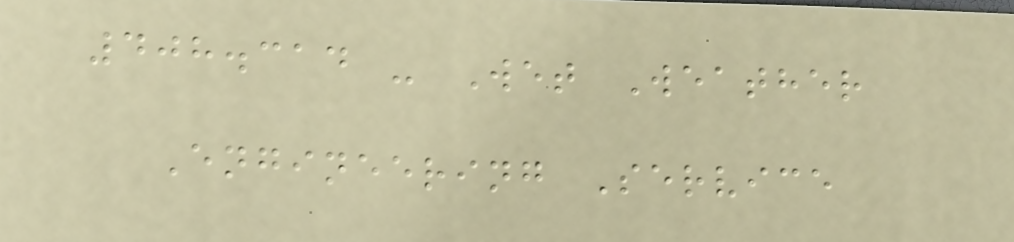408.314 - Wet Weather
Engineering Service
